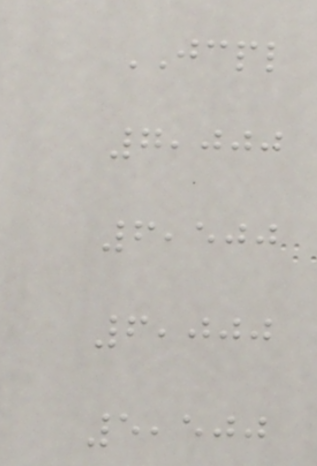JCPL
7,000
6,500
6,000
5,500
